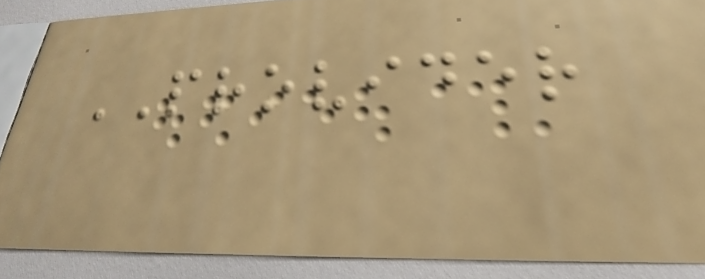PROVIDER
